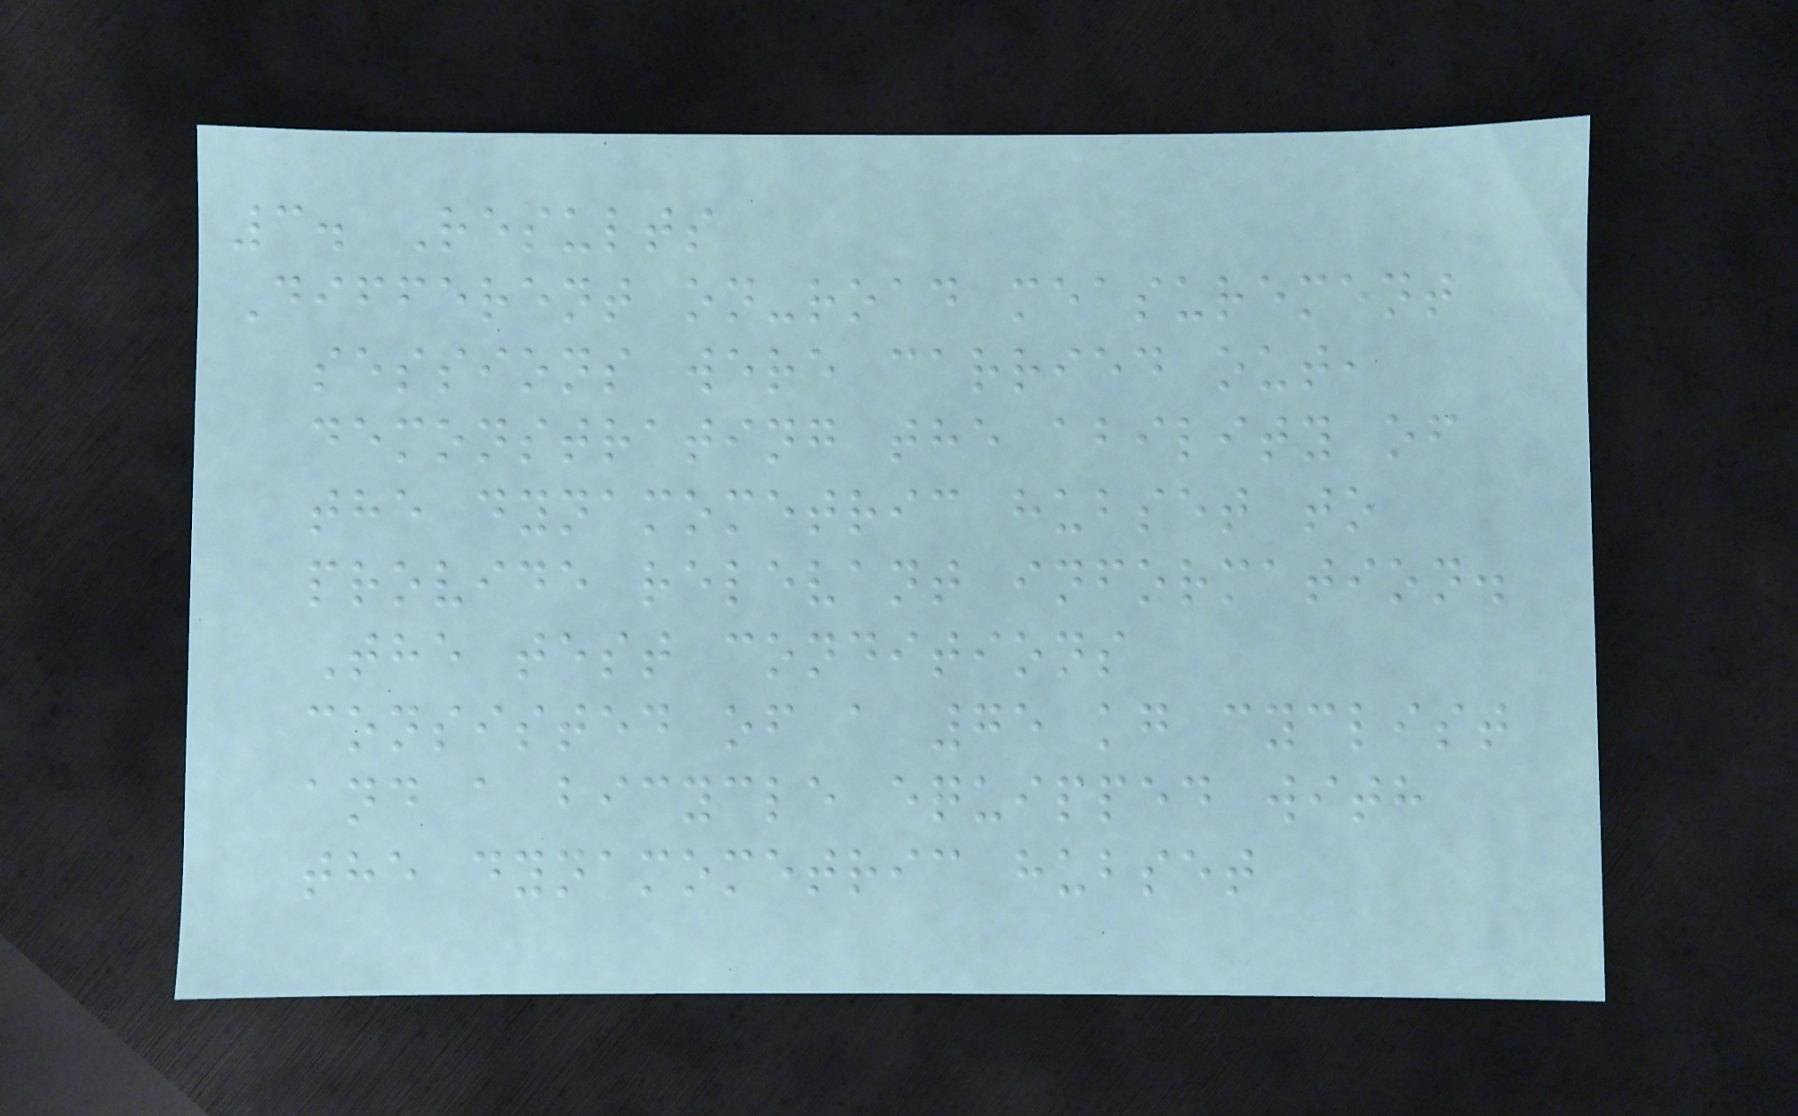3. Results
Different on-road measurement
sessions were carried out,
demonstrating the ability of
the dynamometric hubset to
provide relevant information.
The test conditions
consisted of a 75 kg cyclist
and a bicycle equipped with
the dynamometric hubset
